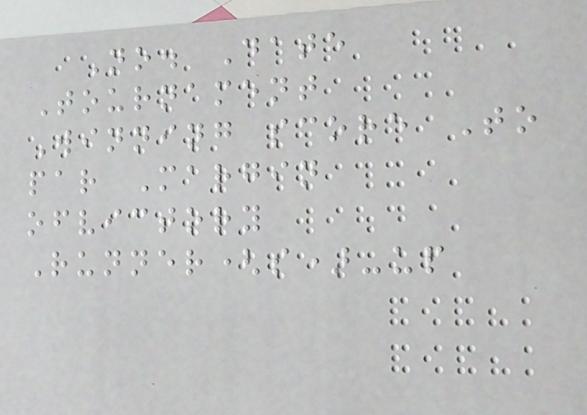No. Date
Tournament
Winning score To
par Margin
ofvictory
Runner(s)-up
